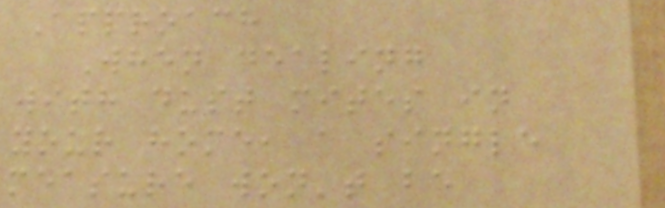Approach
When dealing
with dust mites in
your home, a single
measure won't be
